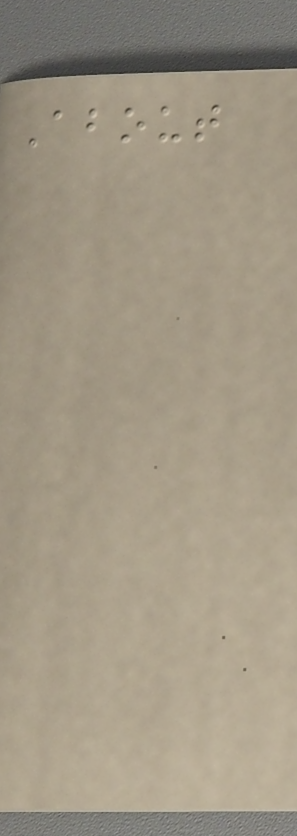About
